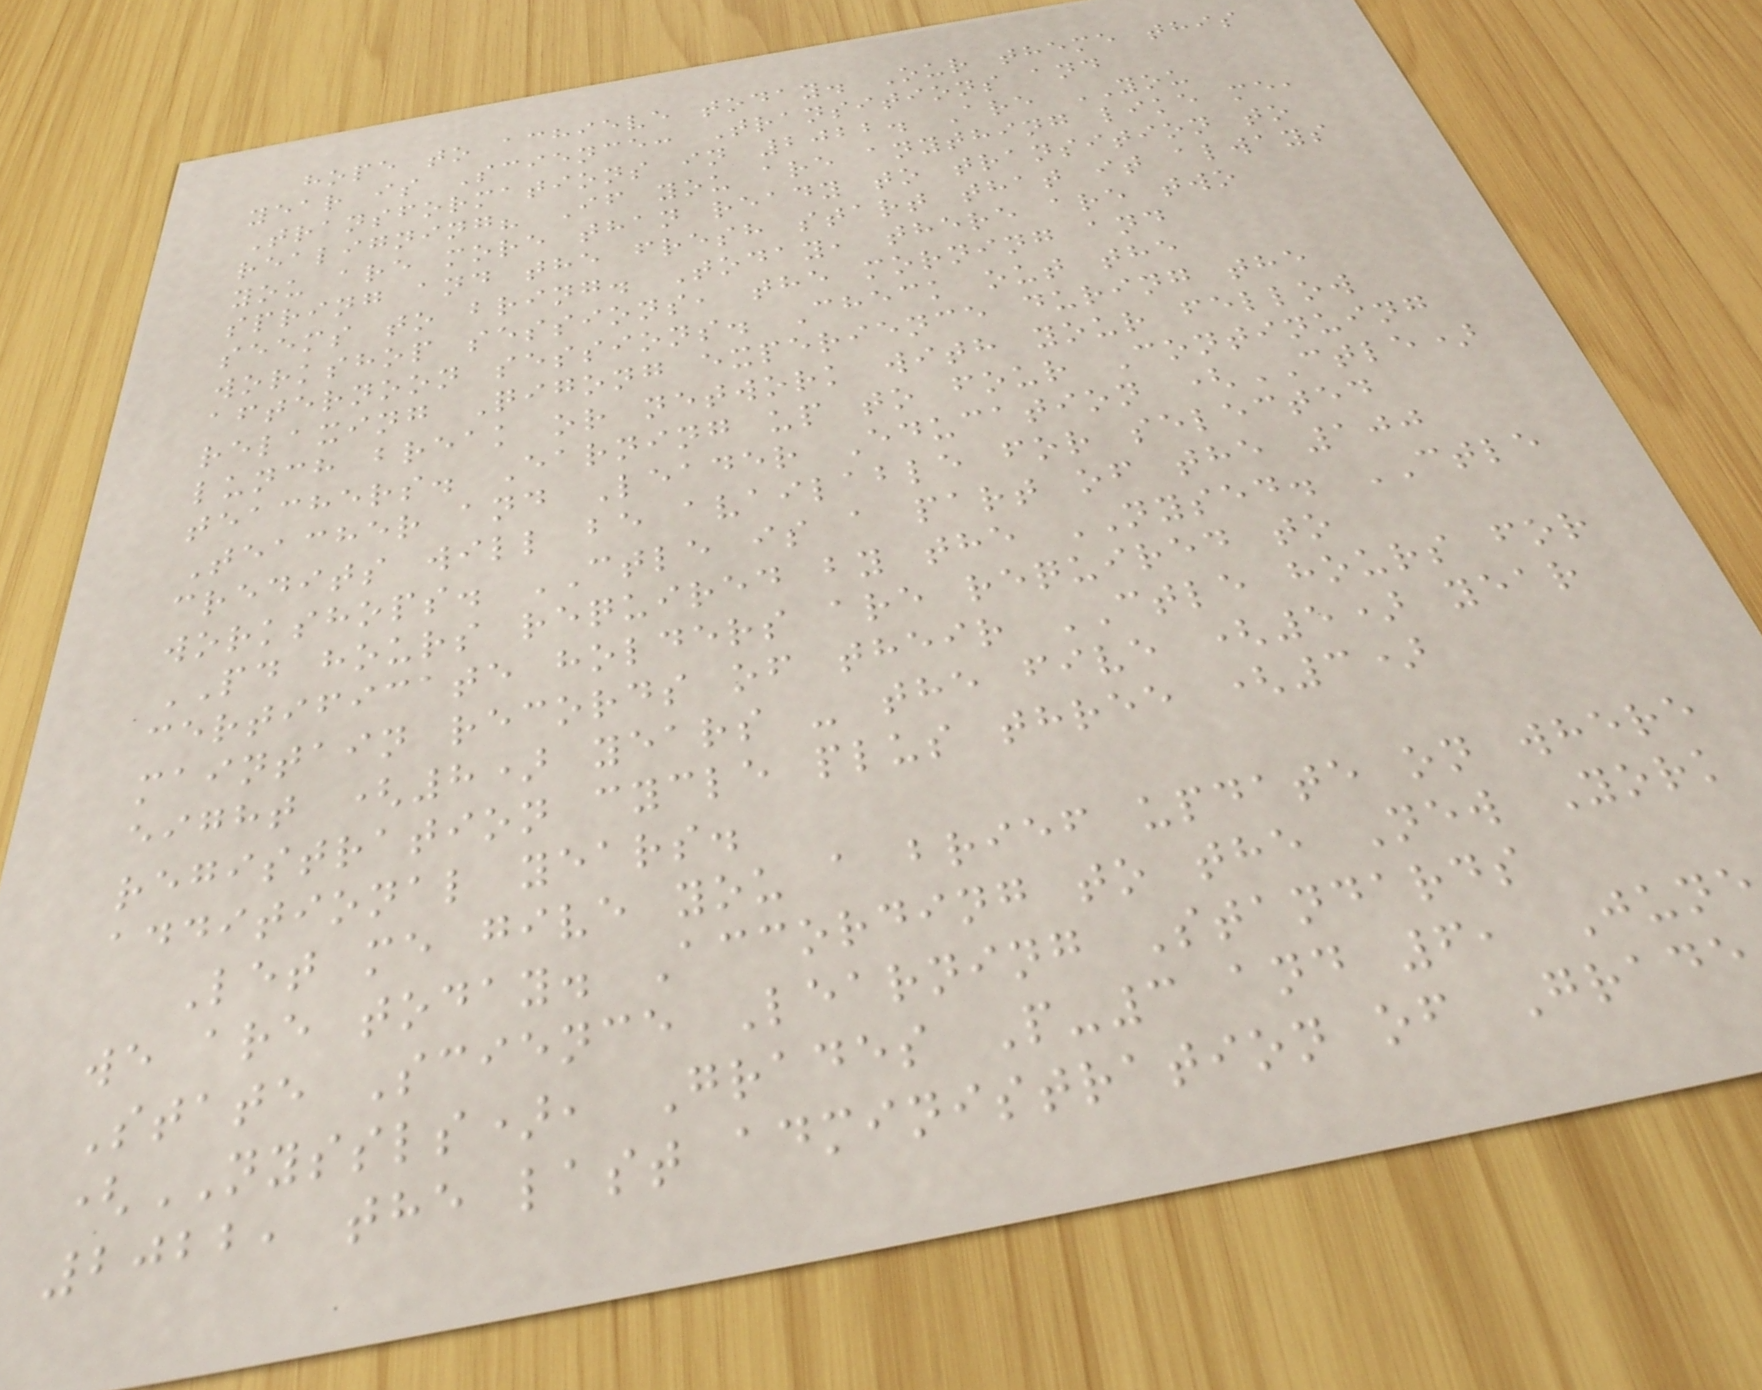hope to achieve today. Our theme this
year is Science: Transitions and
Transformations in 2022. Are YOU
realigning? If you are anything like me,
you are more than ready to transition to
spring and the fresh start that it always
seems to bring. Today, there are two
workshop sessions, the morning and
afternoon sessions. Check out the
relaxing Qigong experience during the
lunch break or network with your fellow
teachers. Earning up to four Continuing
Teacher and Leader Education (CTLE)
credits will be available for selected
workshops. CTLE is a part of the 100
PD hours required by the NYSED. CTLE
certificate holders are required to
maintain records of their CTLE hours for
eight (8) years - the five (5) year
registration cycle plus three (3)
additional years.
Let me give you a brief update on where
we are today. According to the New York
State Science Learning Standards
(NYSSLS), Grades P-3 and 6, June
2022, the last administration of Grade
